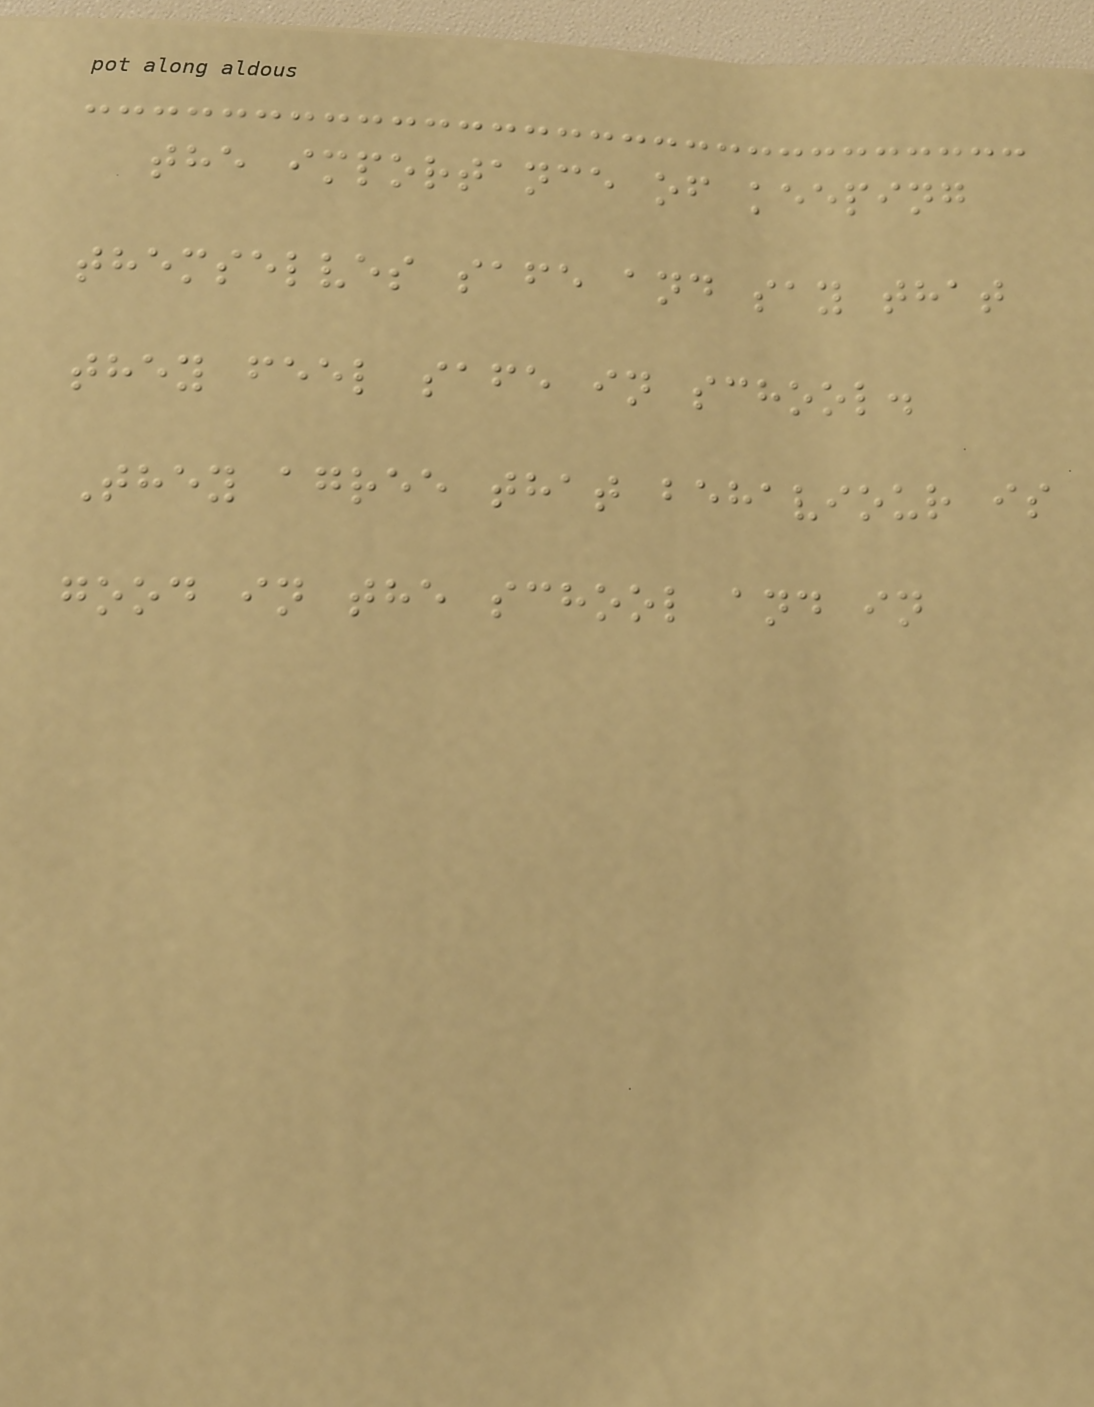the importance of keeping
themselves safe and say that
they feel safe in school.
They agree that behaviour is
good in the school and in
